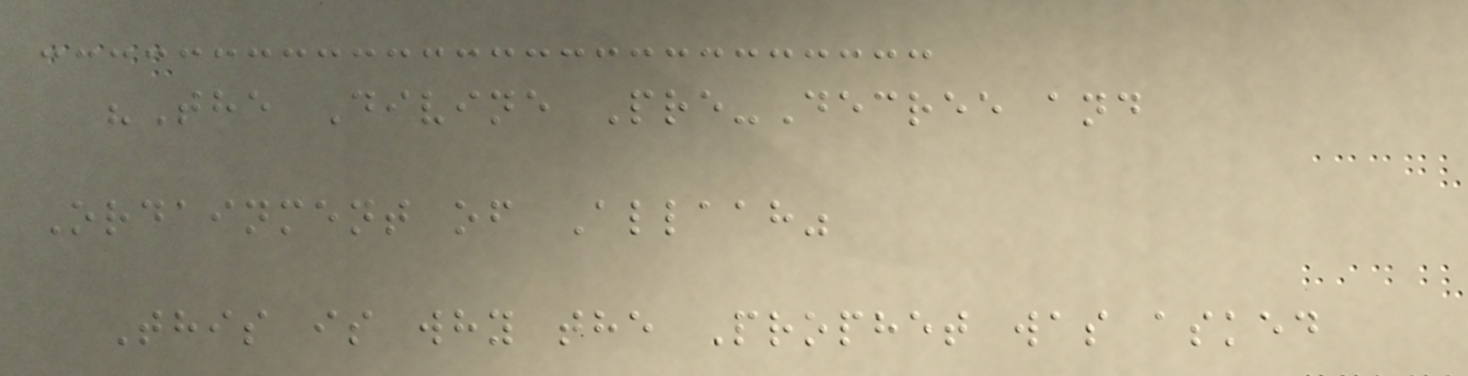"The Divine Pre-Decree and
Ordainment of Allaah"
This is why the Prophet was asked
